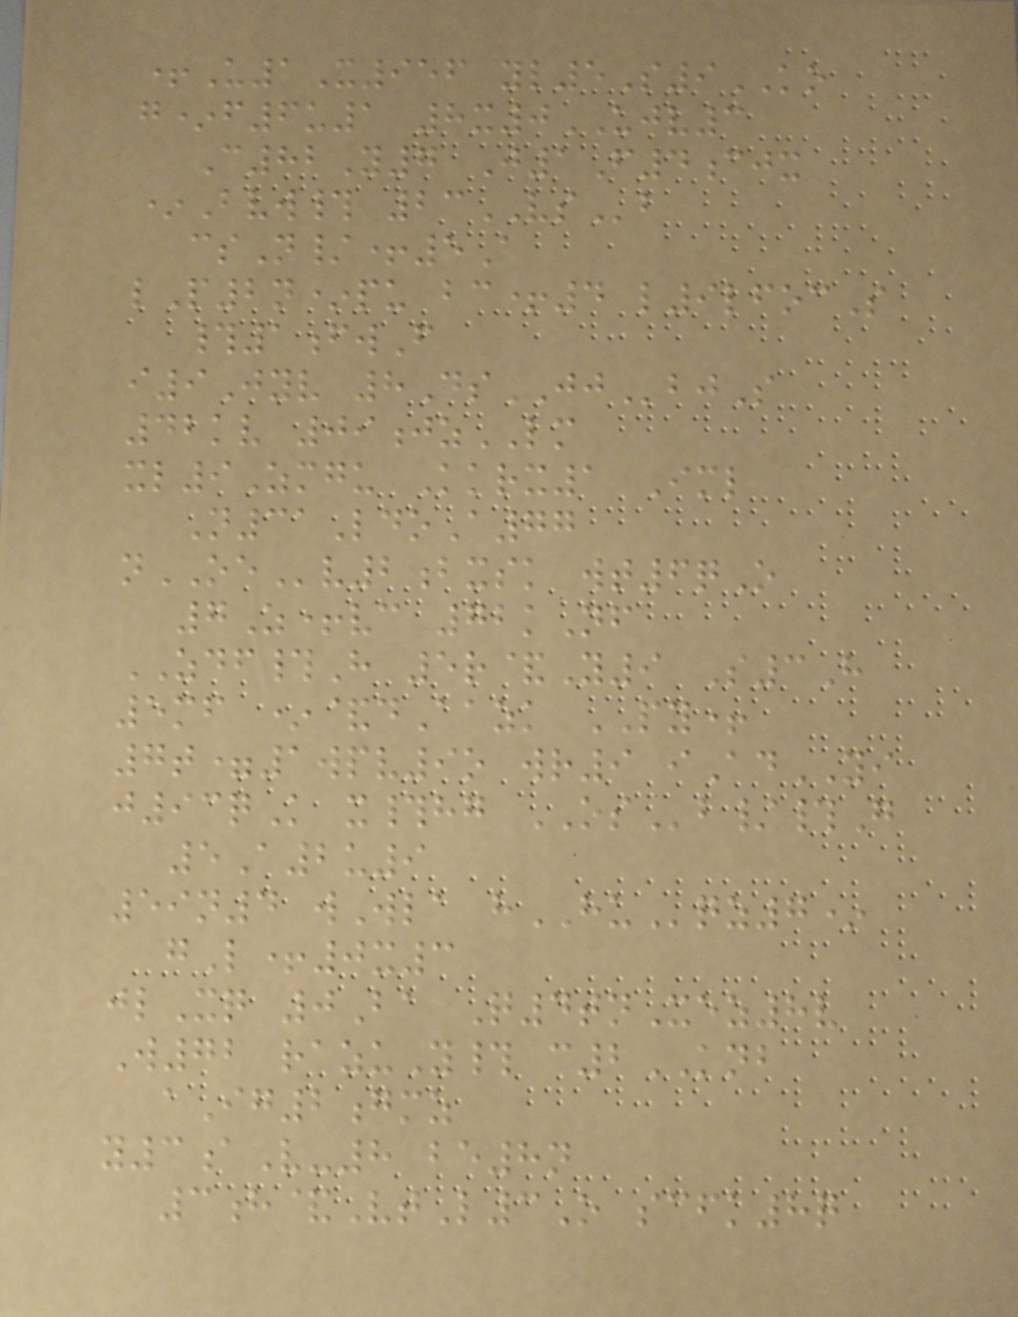+U1X956 yl5S9KO
g*f6u1 8x0UJV3
C82Y7 J1F4cjx
*Bvw# 23VSb
csN/+5A
lP2n*pu bc+4 l9lfocS
#1fwF
i9Jyv 8DsJJbjS
42kv 09jzLM
xl9Zmgu Kkrx1 Iml
N31LdoA77
nOEv2bxsk wt6qO
7Z+vc 72kNf
ZDF#H 5r&Y9 S3H
5mf *&dAazk PY+
7t=1wpv9o wr9 iAdYI
j93qK x#hg OSb/#G
5A2u9
59n4 wWla hHUqz7*
gL+0x3
jlXq 0Ba Q4tnXez8v
W72 razuY# c2KNB
aIg2gmz
y3aV-8 be8n
3h&VtL3O scfk8q
